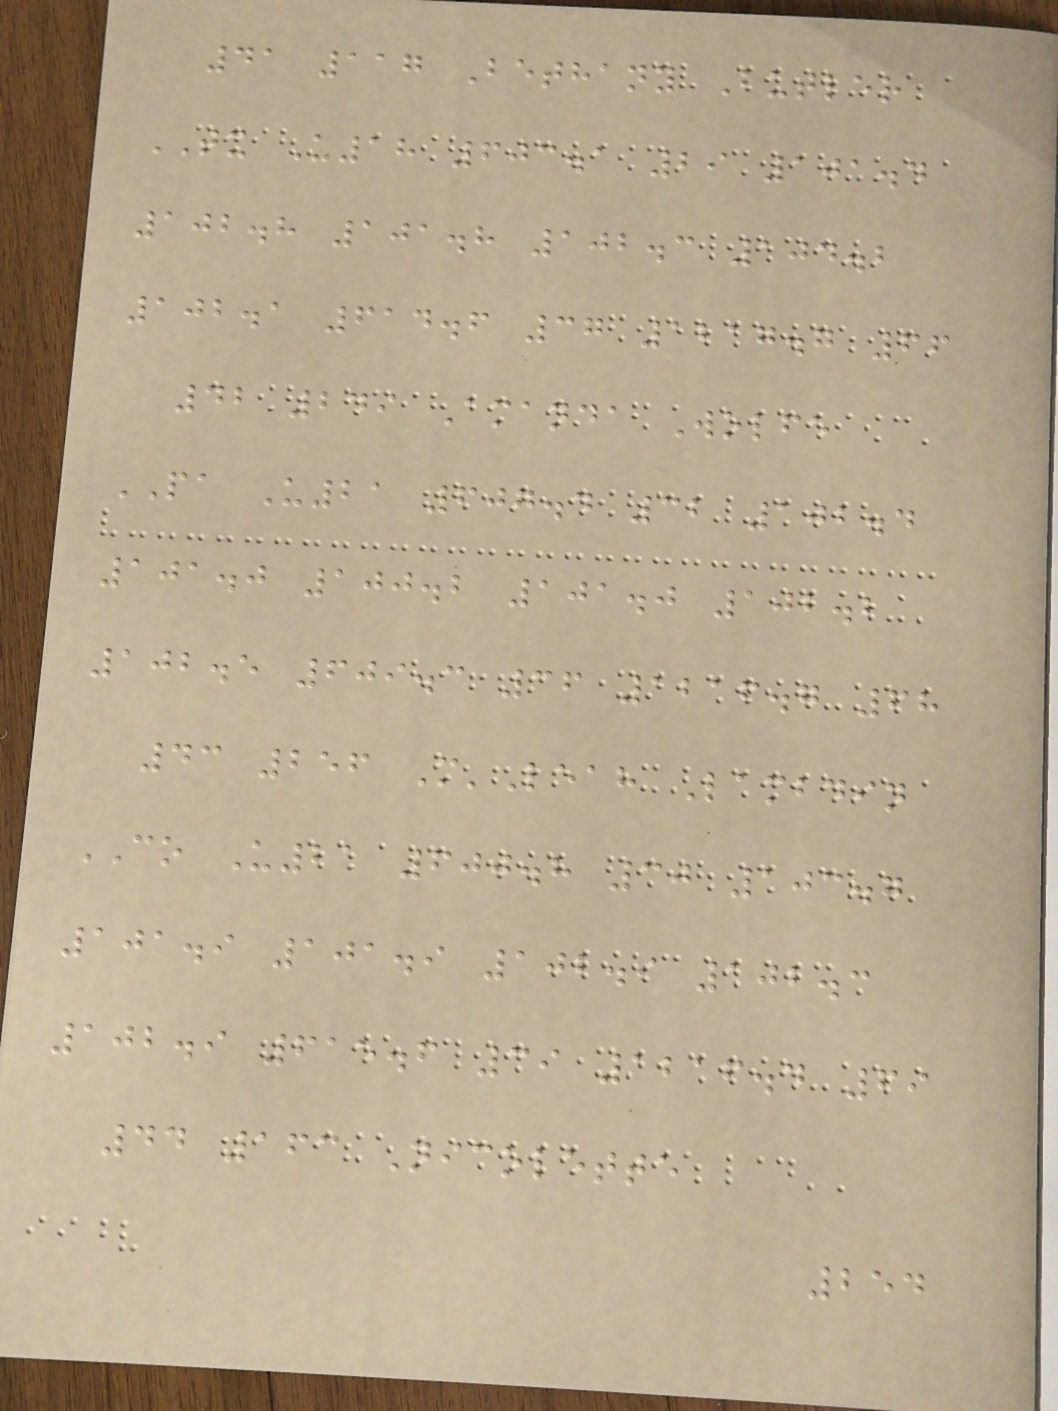41 117 Bethany Butler
TX U18 603.1 29 101.4
102.8 101.8 102.3 104.2
102.1 614.6 37 1217.7 66
42 249 Amanda Wolfe
PA U21 607.4 32 102.4
101.0 100.2 101.0 102.2
102.5 609.3 36 1216.7 68
43 256 M'Leah Lambdin
CO U21 600.8 30 103.7
101.9 101.9 102.9 102.3
102.9 615.6 39 1216.4 69
44 163 Nicolette
254
